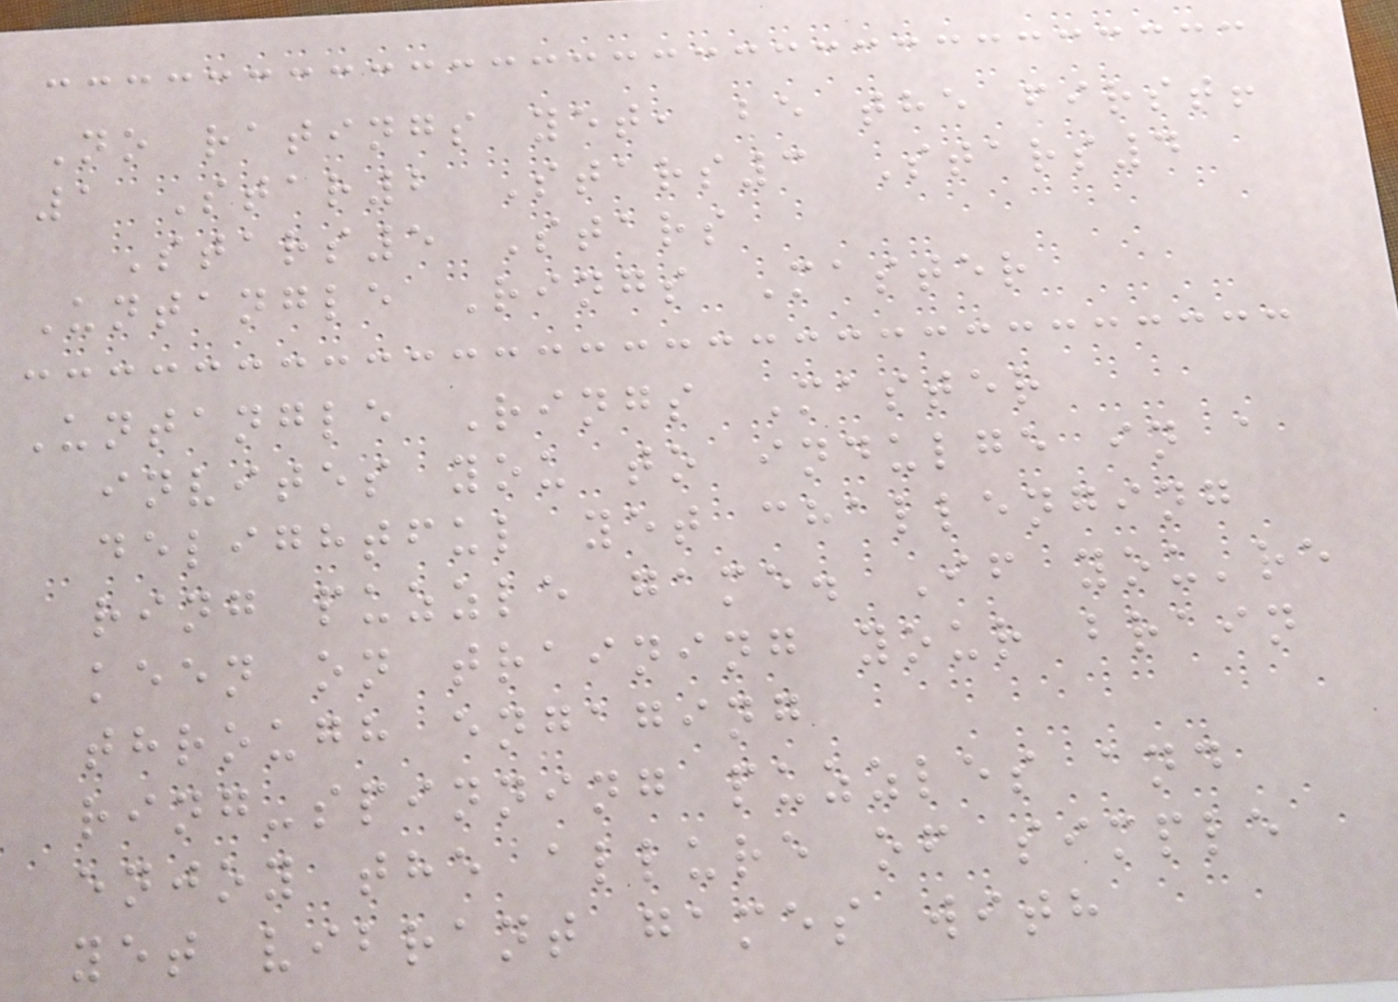No ratings yet, be the first!
1 Star2 Stars3 Stars4
Stars5 Stars
Untangle Rings Master
Untangle Rings Master
invites you to indulge in a
delightful yet challenging
ring puzzle game. If you're
keen on training your brain
through engaging
ring-spinning puzzles and
enjoy the allure of simple
yet vibrant games with
